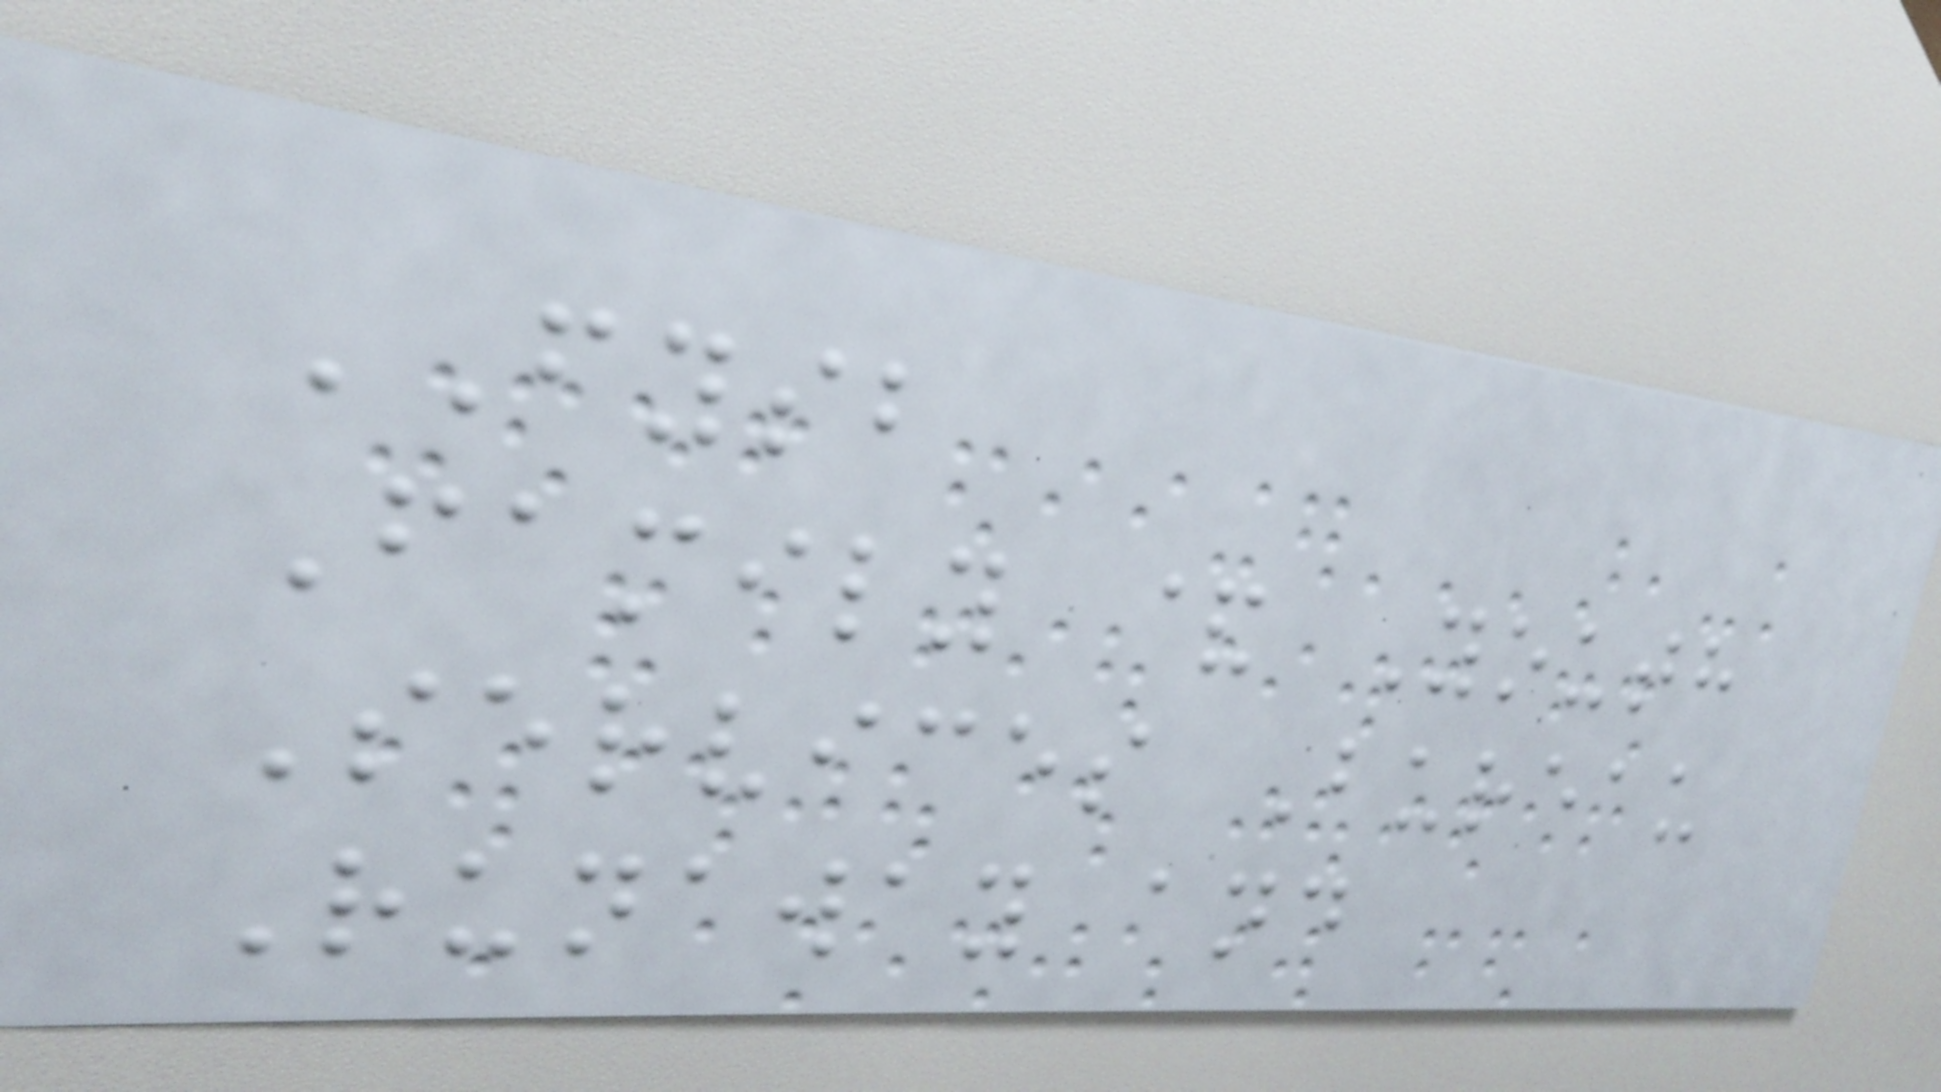FYSB
Family & Youth
Services Bureau
Runaway and
